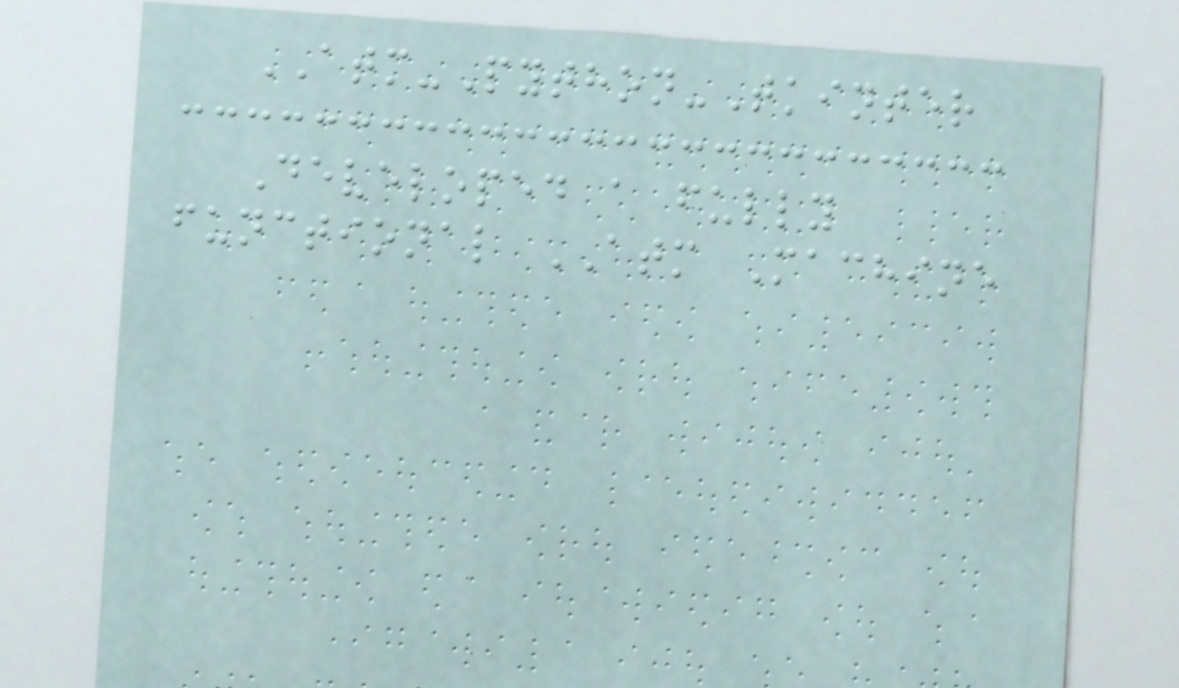ATM-Python-Tkinter
Developed a fully
functional ATM Machine
